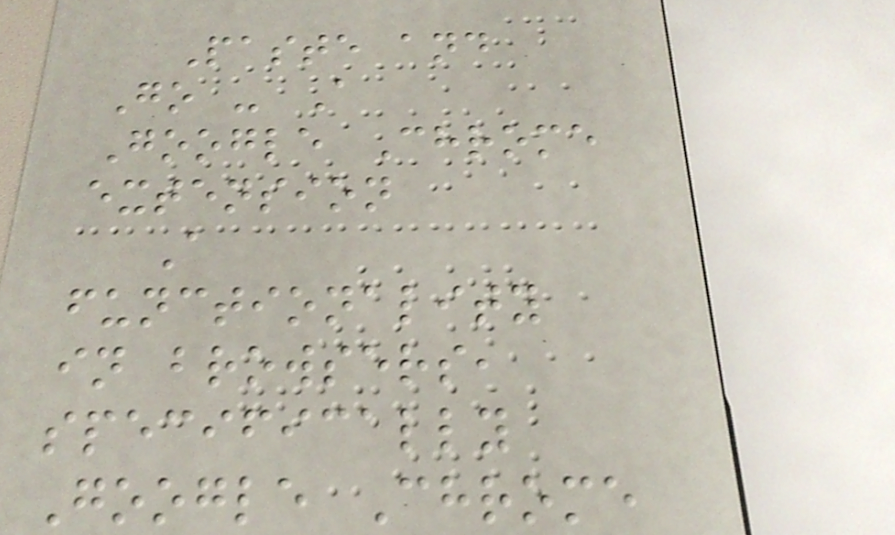Paste and
Go - A
Google Chrome
extension
A
functionality
in browsers,
specifically
Google Chrome
